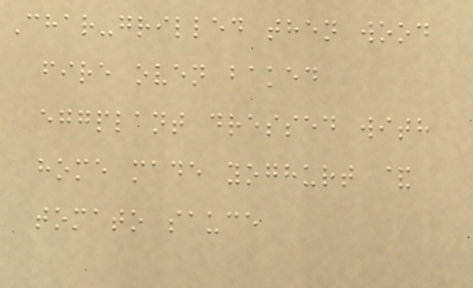Char-grilled then wood
fire oven baked
eggplant dressed with
home made yoghurt &
tomato sauce
